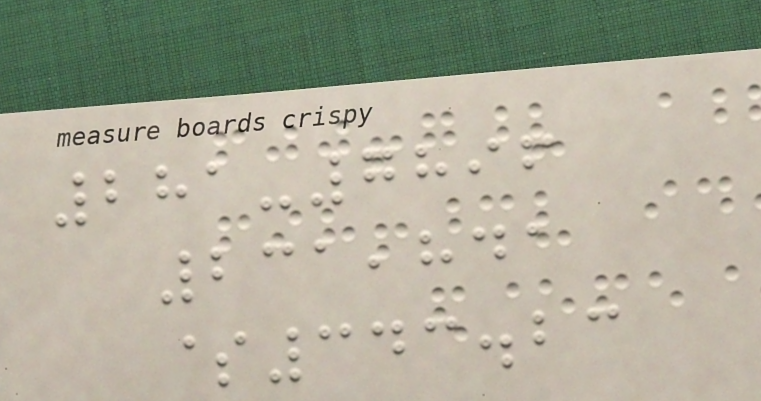281-7896
231,841
$343.23
